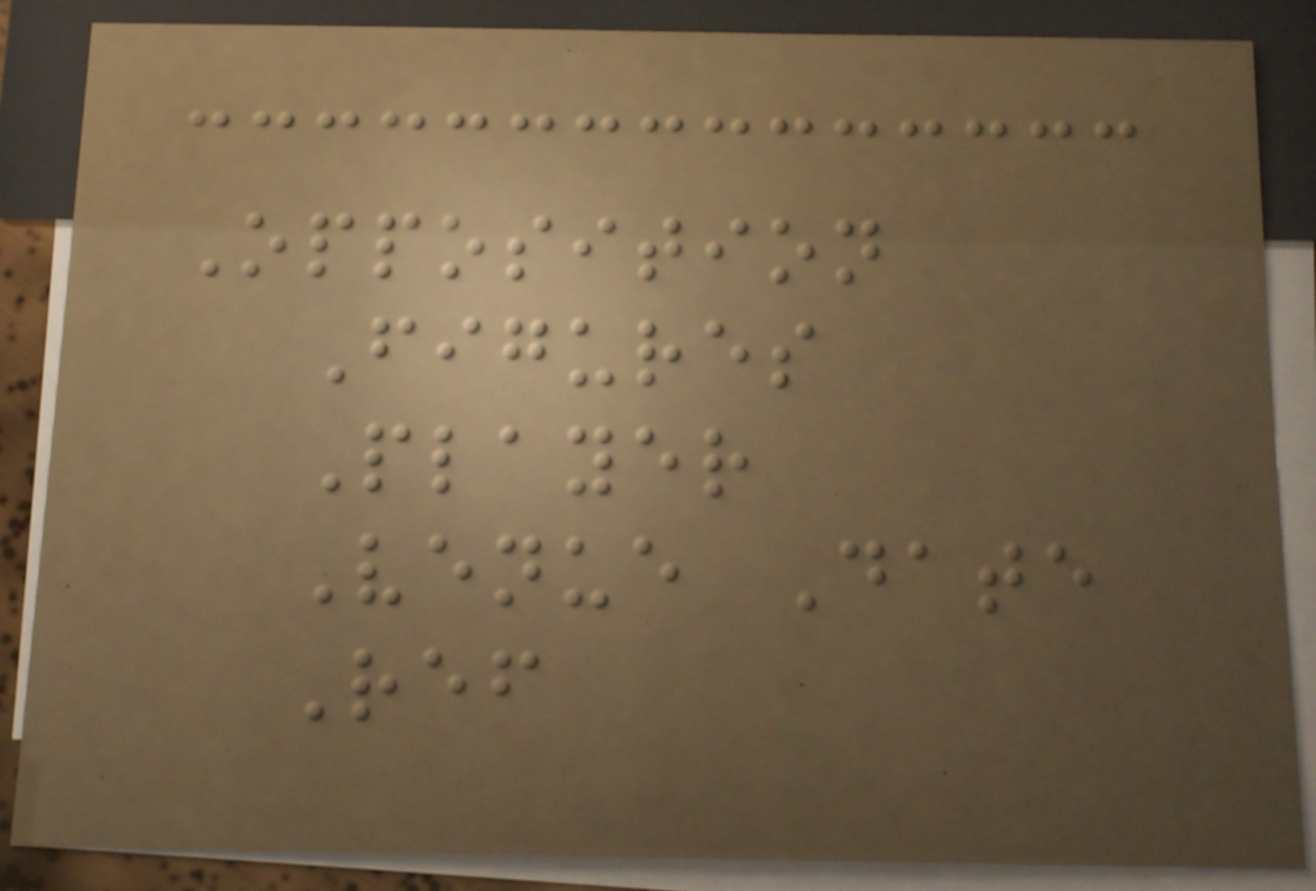Opposition
Figures
Player
Venue Date
Ref
